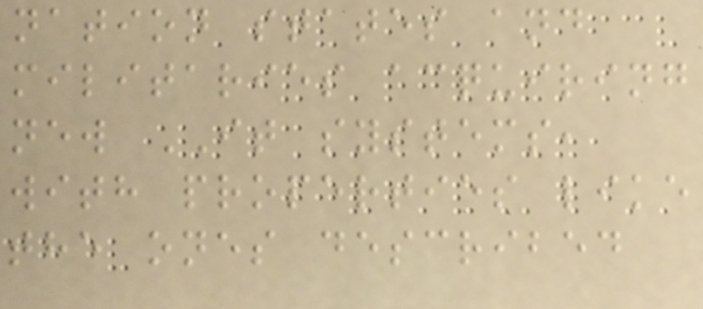nation states and
militaries acquiring
new IT systems,
with properties like
the ones described
